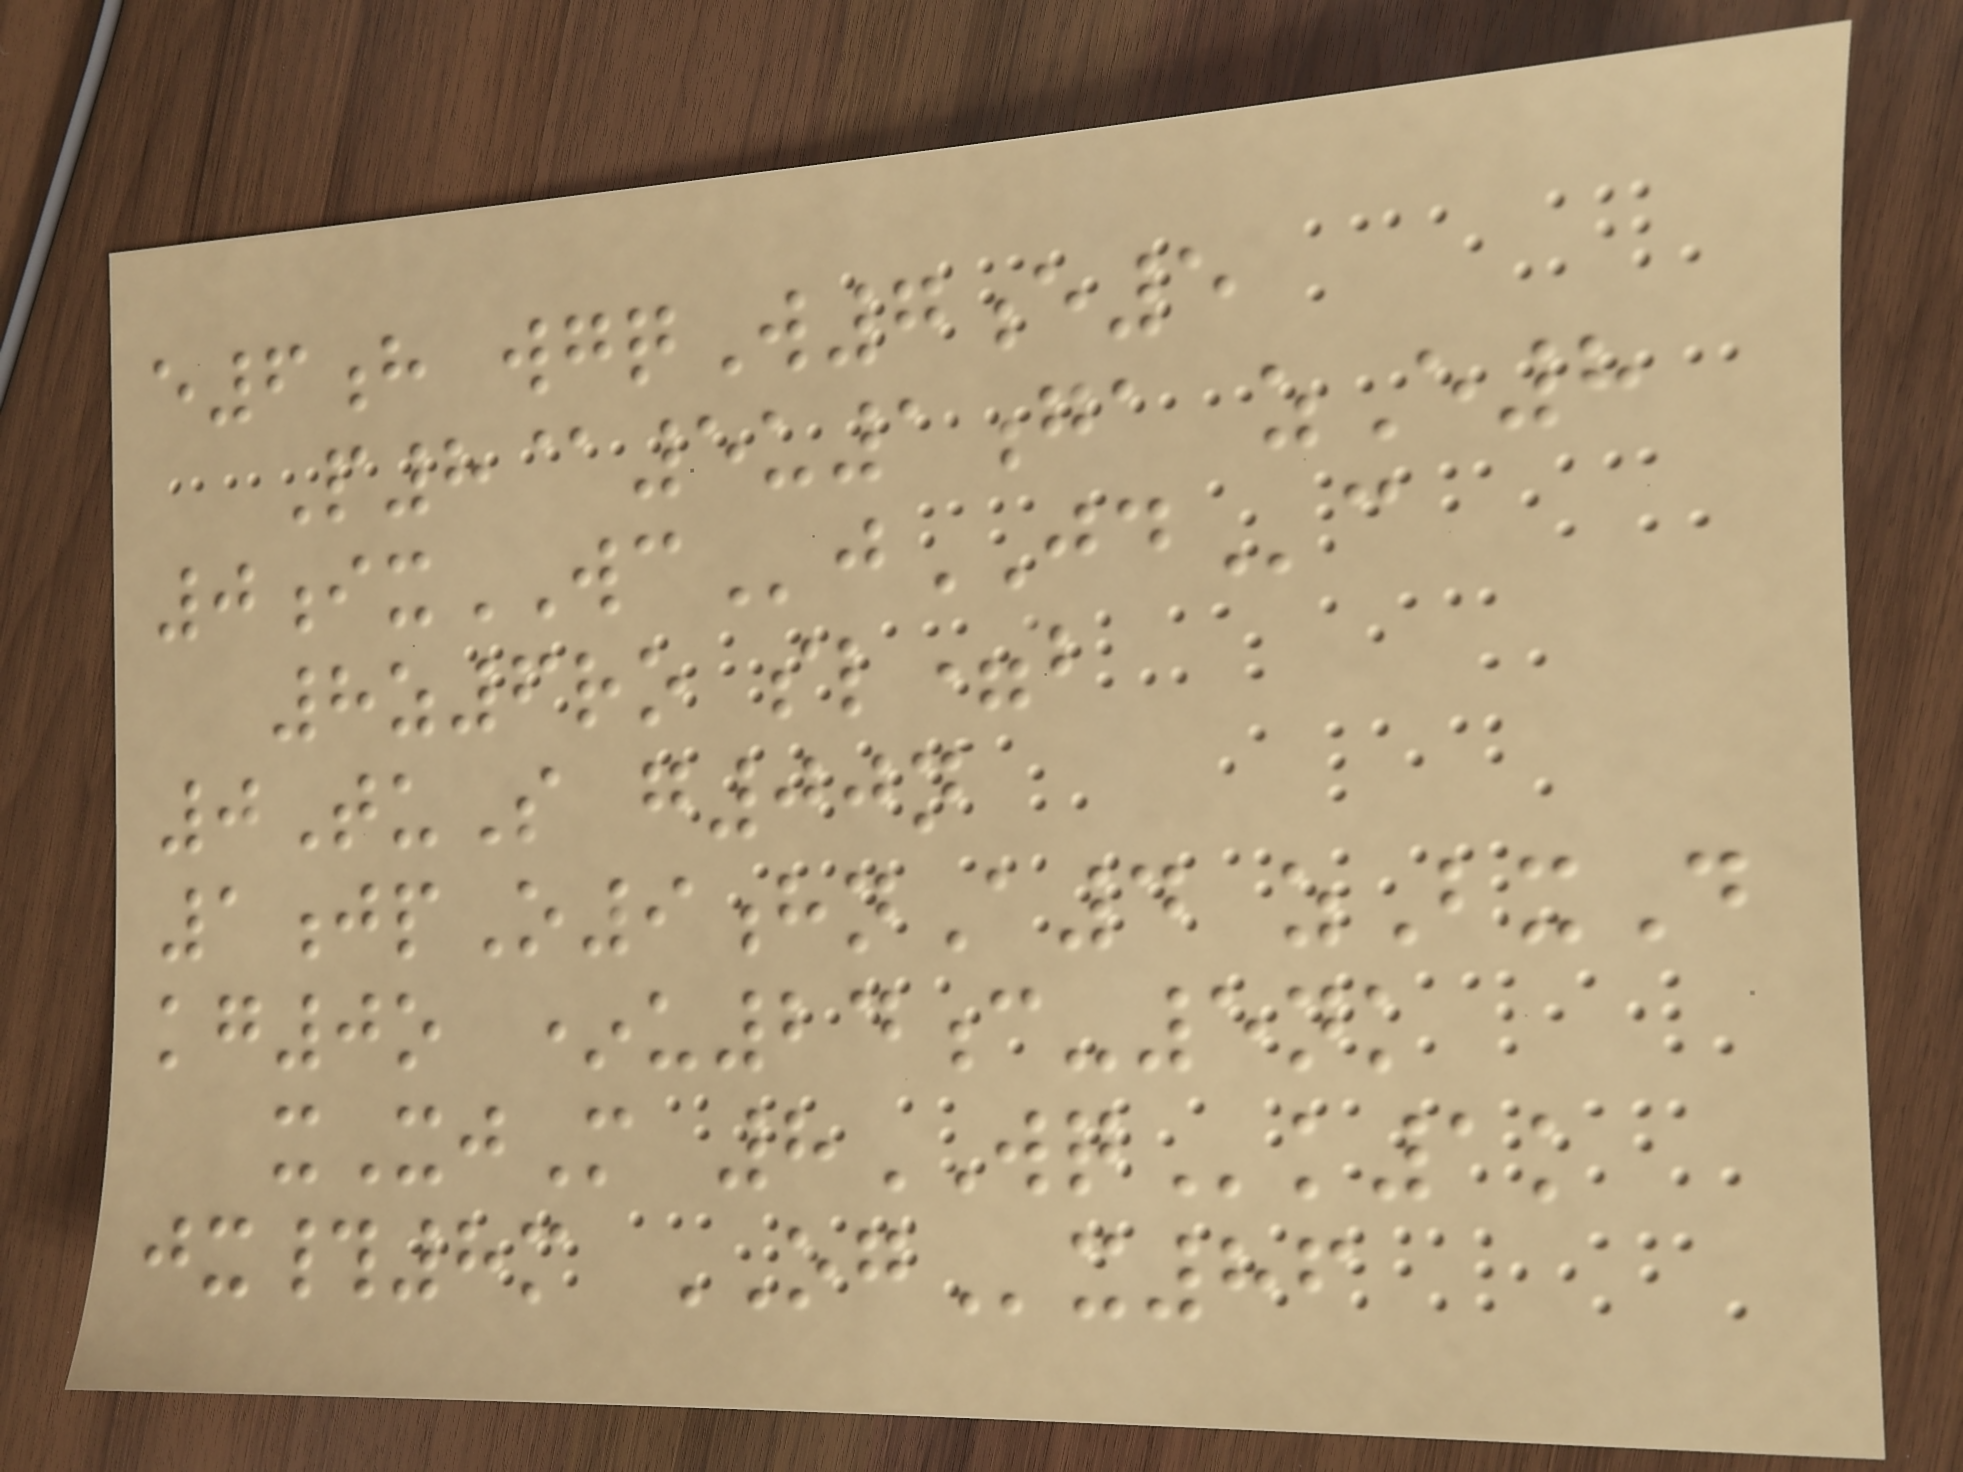e6h wgqW7e5
P8@5u1ga zE8
0ixWCjJDc
8z6ro sl=b
0TuS g00n
1jpO9hnA4 zBxD
kg0o *u24c-5nk
xXjM 8WQk1k
jx#8m OGx86
